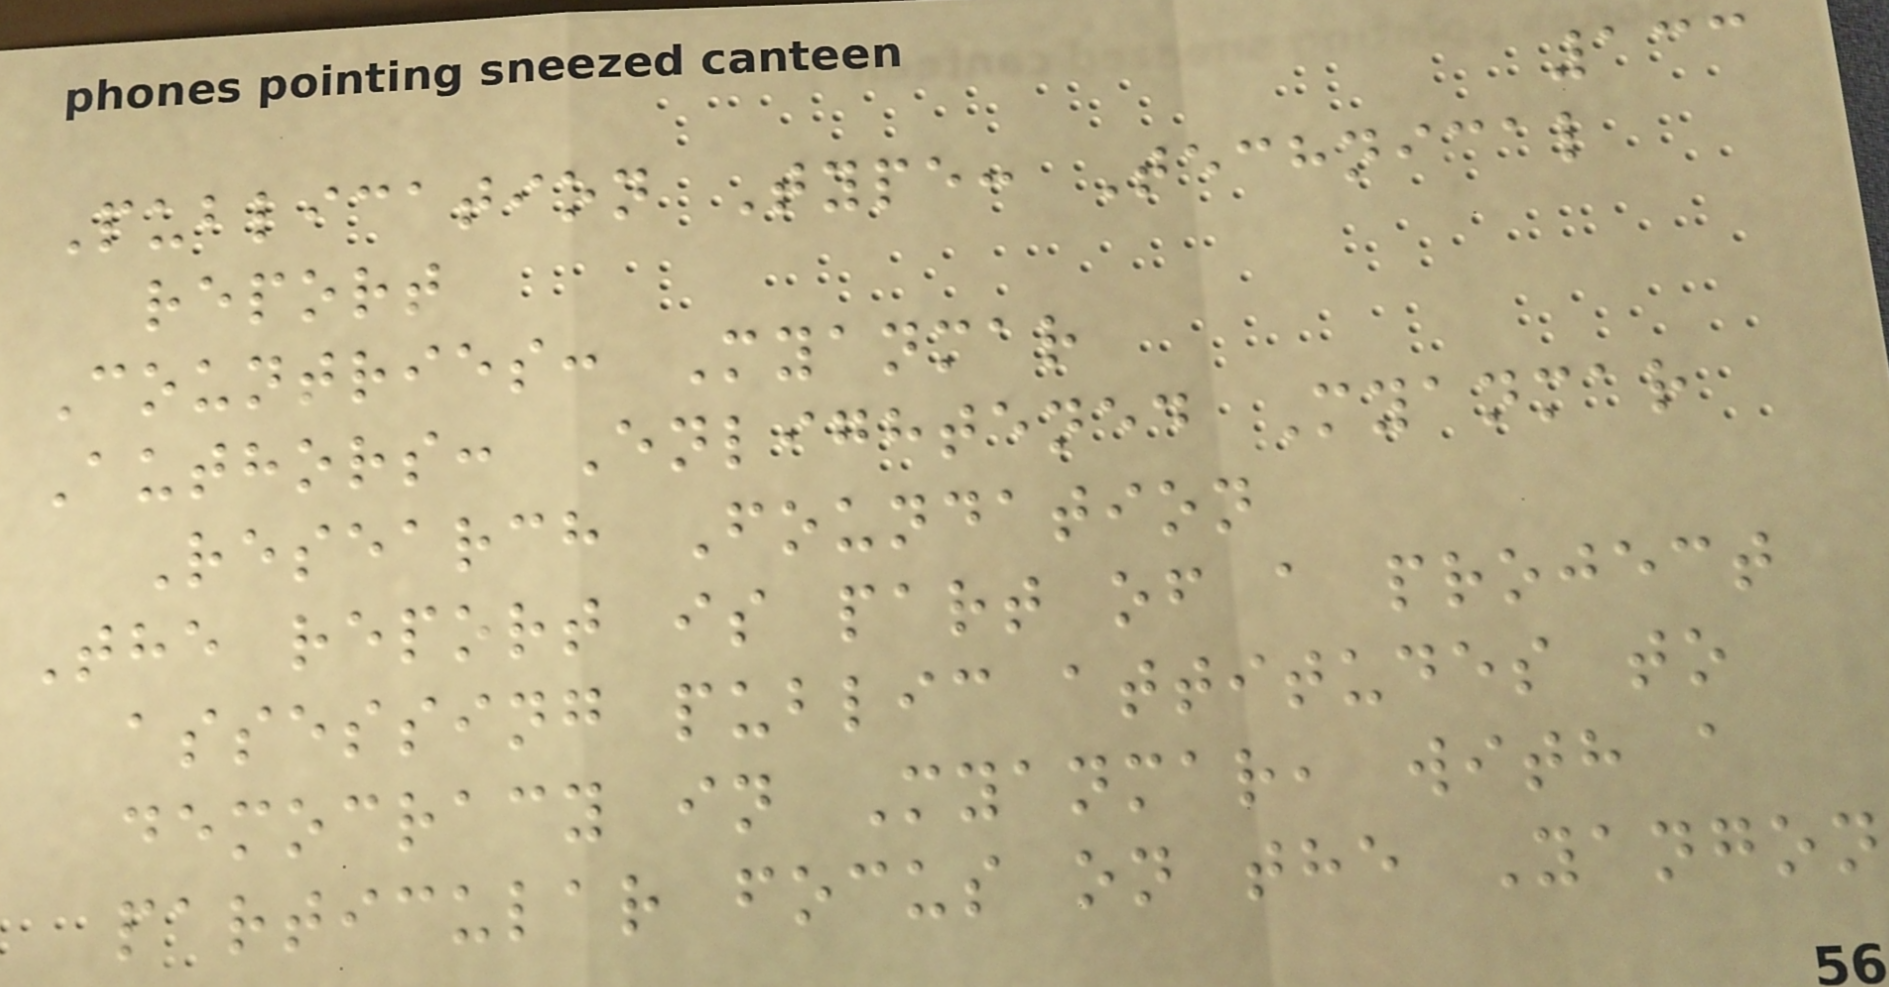133
Publication Type: Technical
report
Countries: Myanmar
Authors: Enlightened Myanmar
Research Foundation
The report is part of a project
assessing public attitudes to
democracy in Myanmar, with a
particular focus on the Yangon
